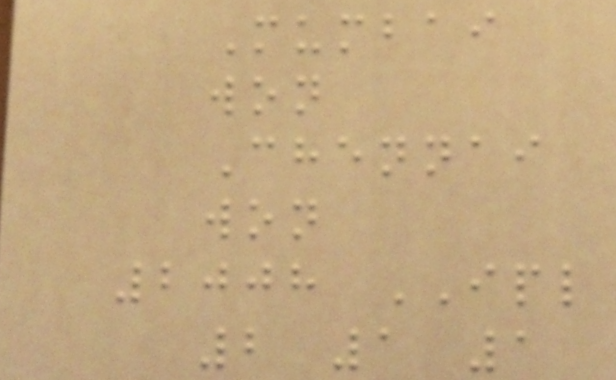Mumbai
won
Chennai
won
2008 IPL
2 1 1
